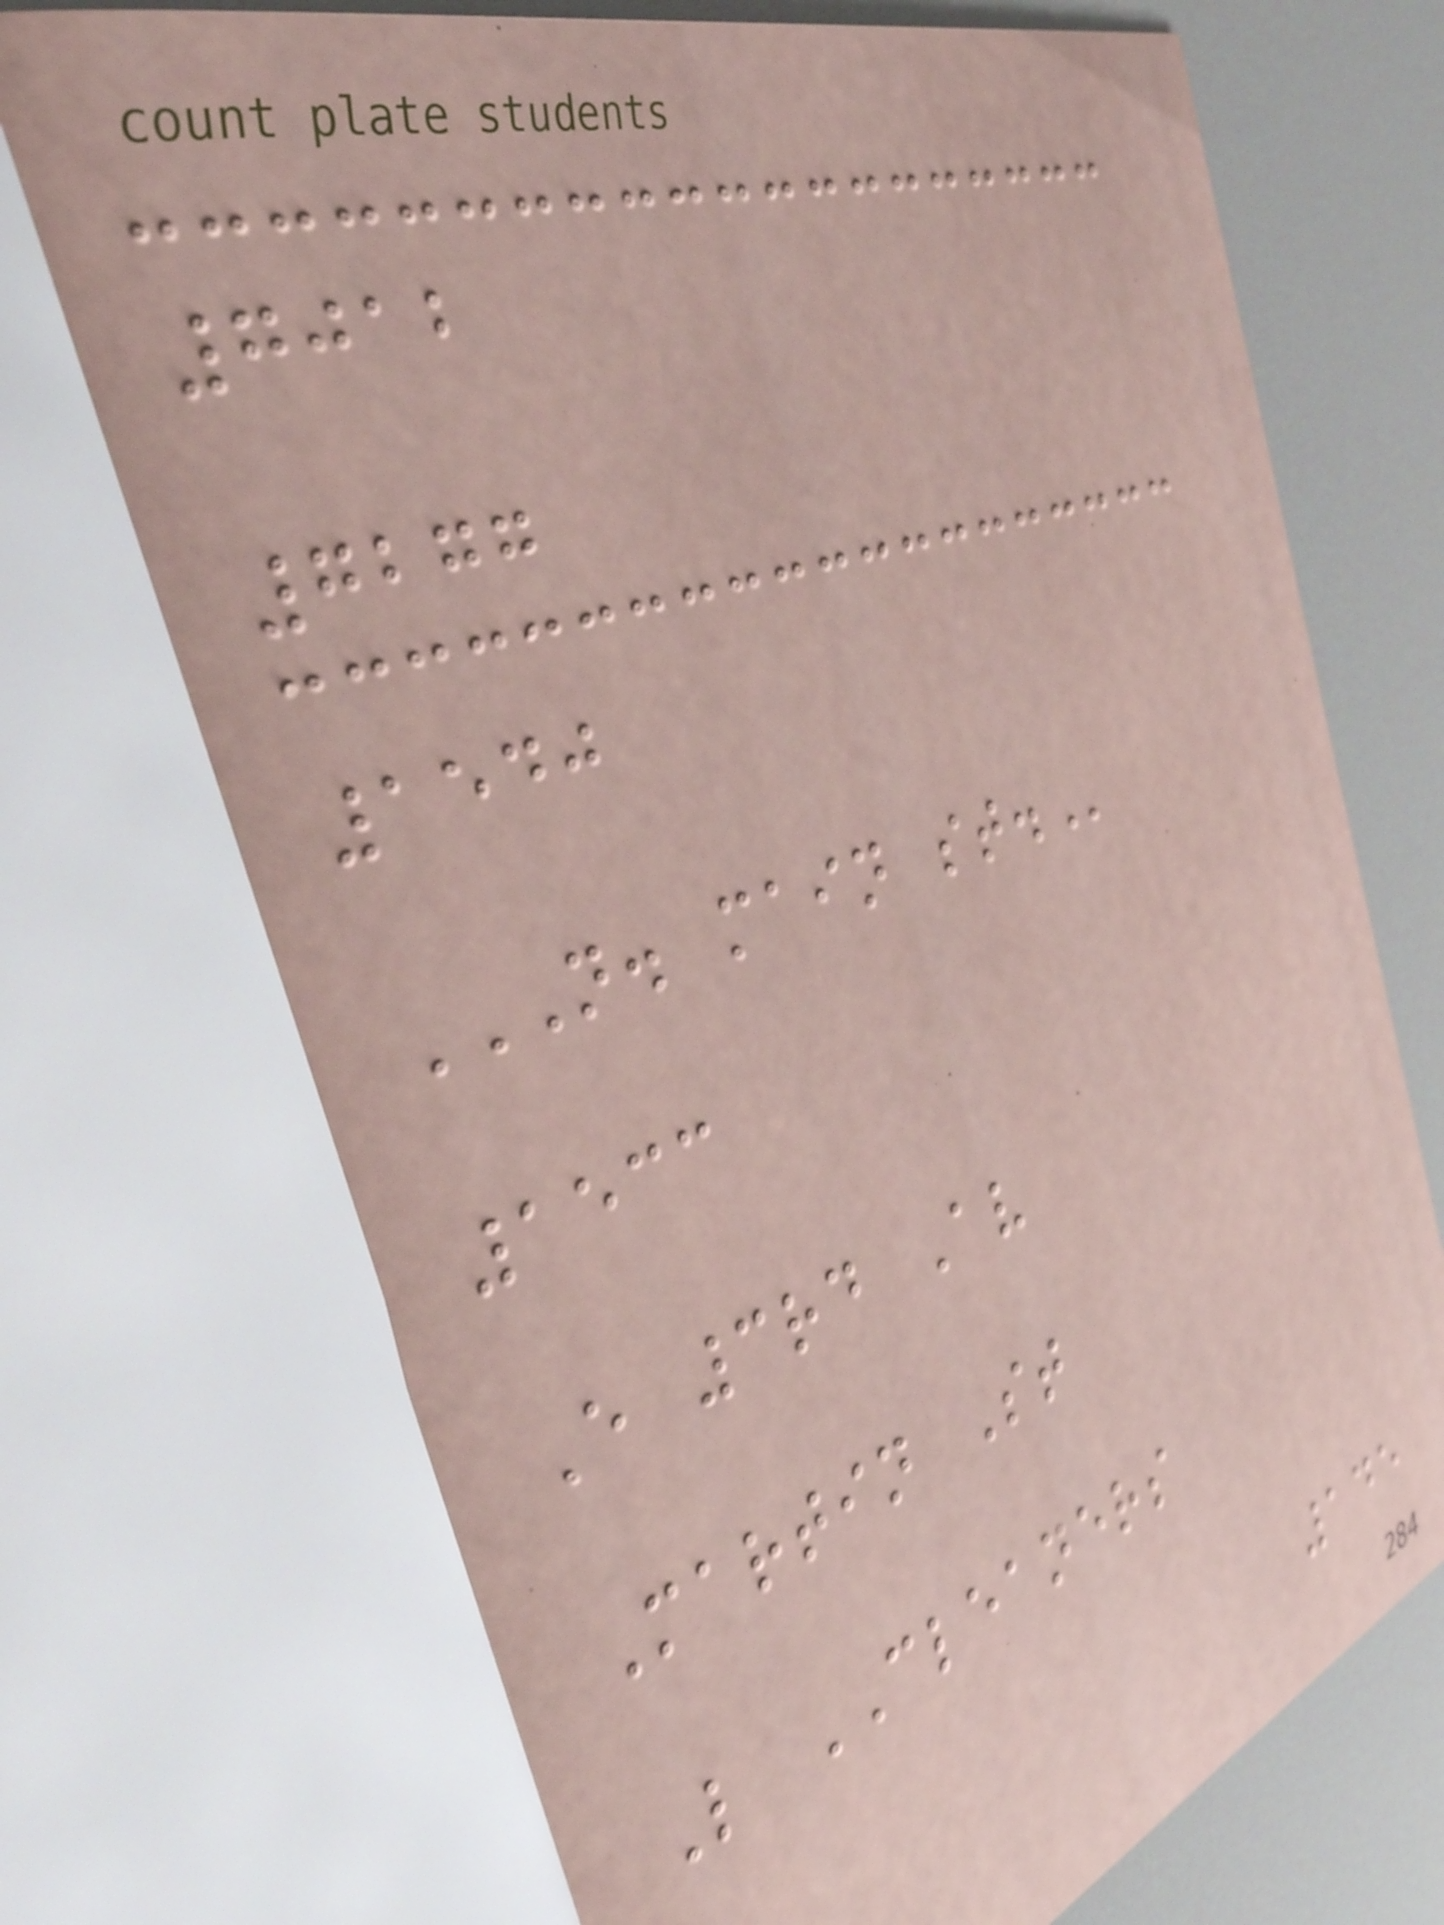7012
7277
1540
N. MAIN ST.
1533
E 3rd Av
Martin St
L CLEANERS
145
